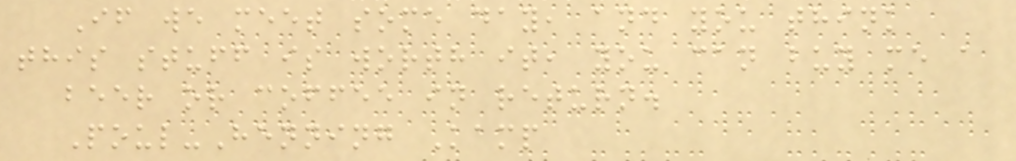If we meet some day, and you think
this stuff is worth it, you can buy me a
beer or coffee in return.
Poul-Henning Kamp
